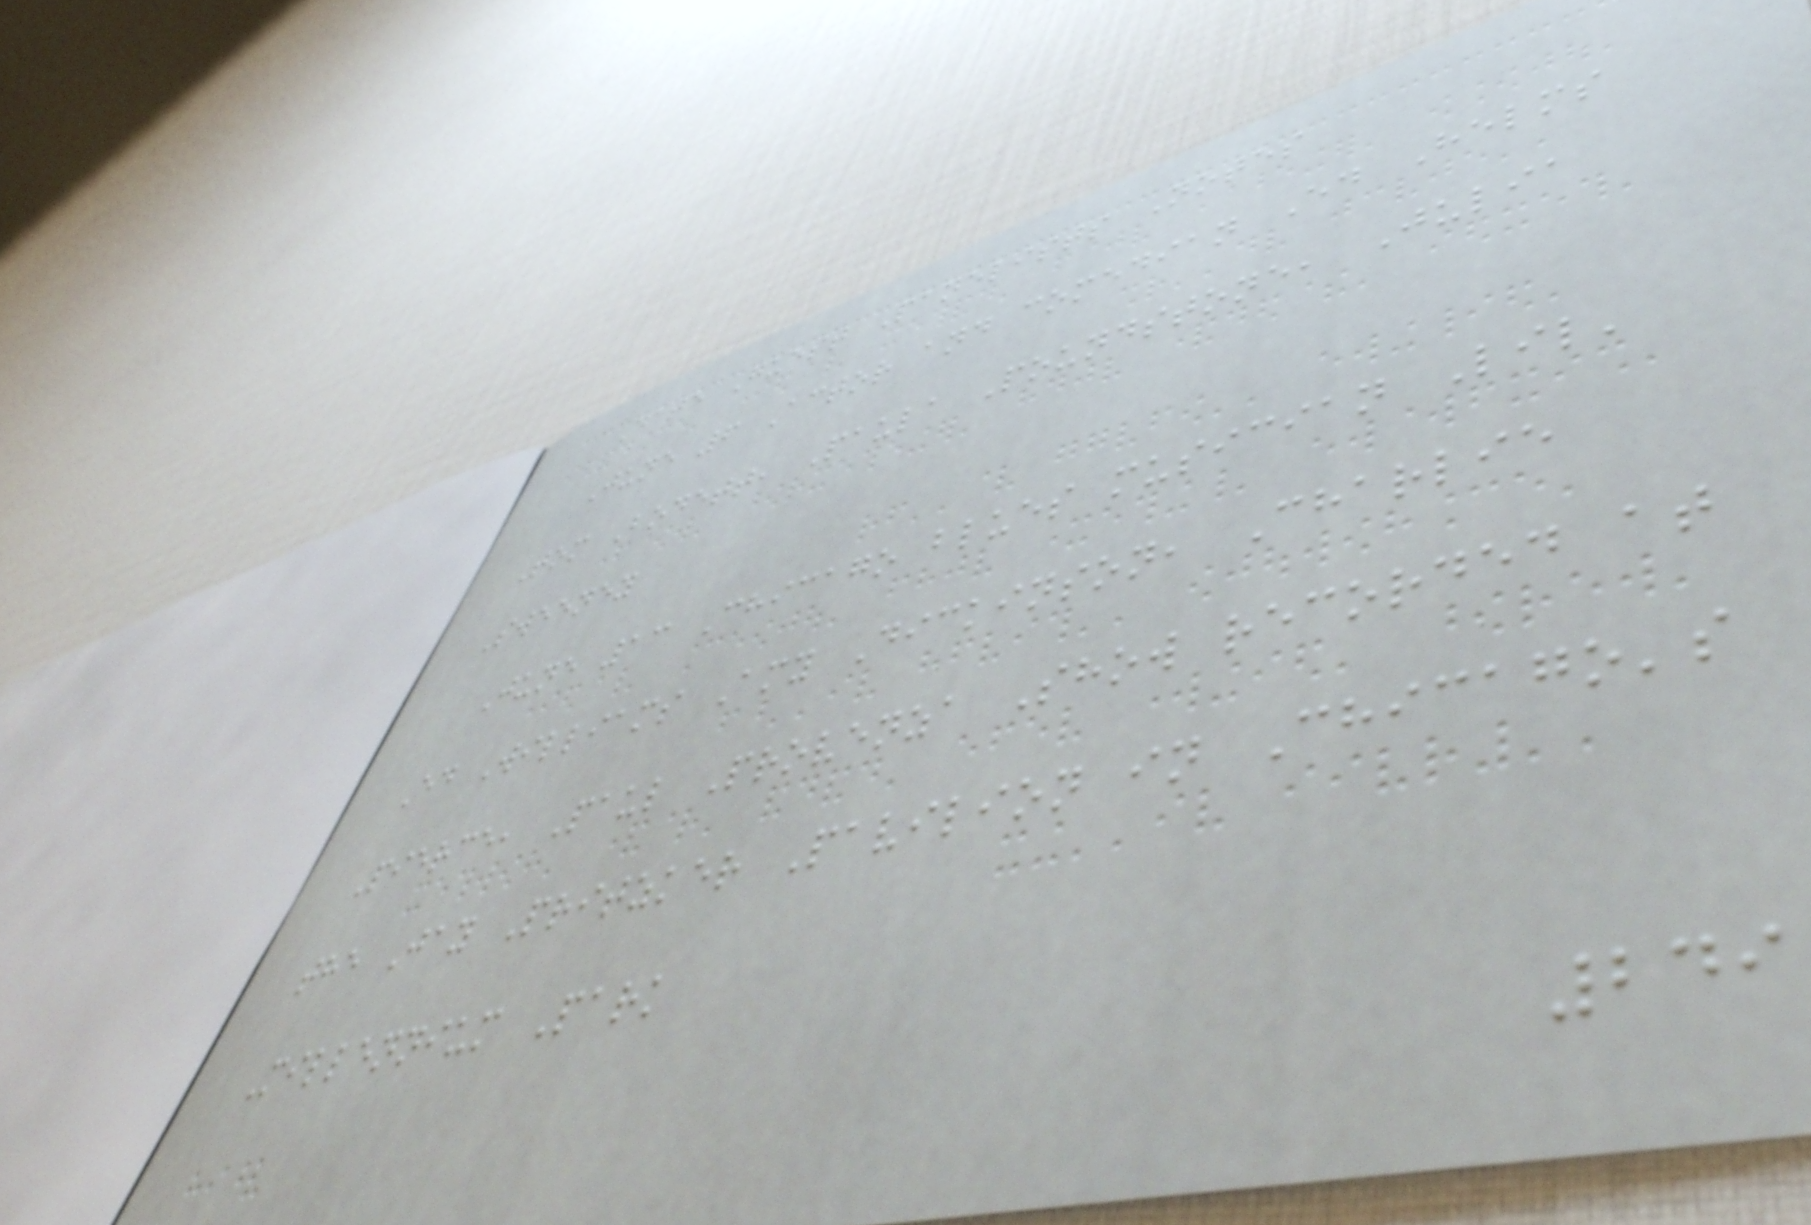Date Guest Panelists Notes
June 6 Actor and comedian Ed Helms
Tom Bodett, Paula Poundstone, Julia
Sweeney
June 13 Chicago blues musician Lil'
Ed Williams Amy Dickinson, Charlie
Pierce, Paul Provenza Show recorded at
the Jay Pritzker Pavilion in Chicago's
Millennium Park
249
